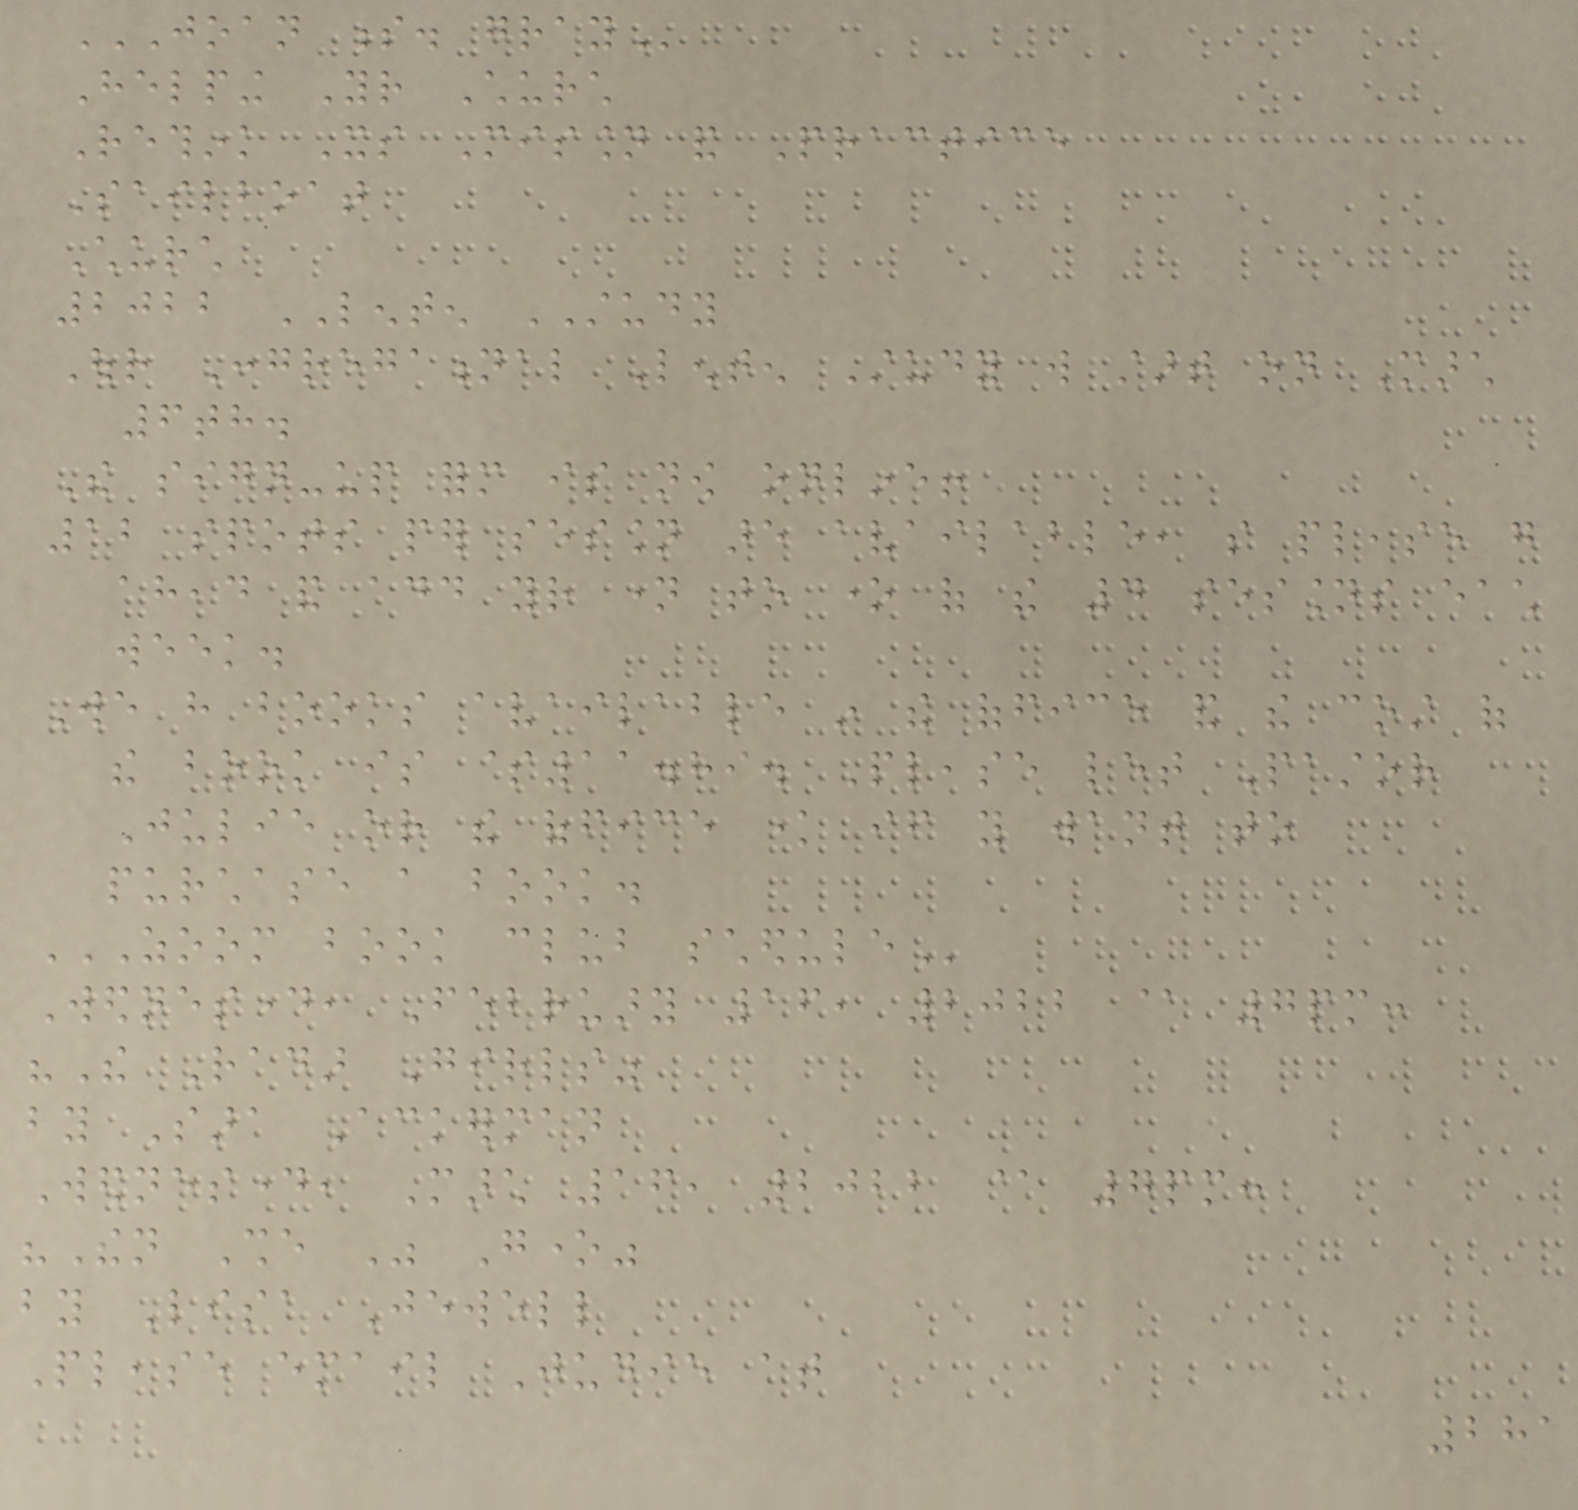JOAN S. GRAY
Helping Your Church
Rethink Its Mission and Practice
Sailboat
Church
2022 LENTEN STUDY
Our Congregational Lenten Study will start on March
6th.
The sign-up form is now online!
12 spots per session are available, so please go
ahead and add your name to one of the 4 sessions each
week.
We have books available in the office and the cost of
the book is $11.89. Please let Pastor
Julie or the office know if you want to
purchase a book.
ZOOM BOOK CLUB SCHEDULE
Wednesday, February 16, 2022 @ 7pm:
"The Radar Girls"
by Sara Ackerman
Wednesday, March 16, 2022 @ 7pm:
"Then She Was Gone"
by Lisa Jewell
Please email Judie at
281
